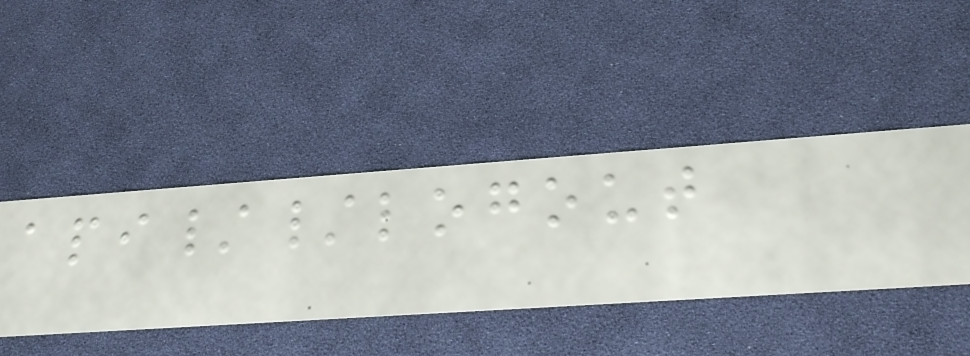api//logout
